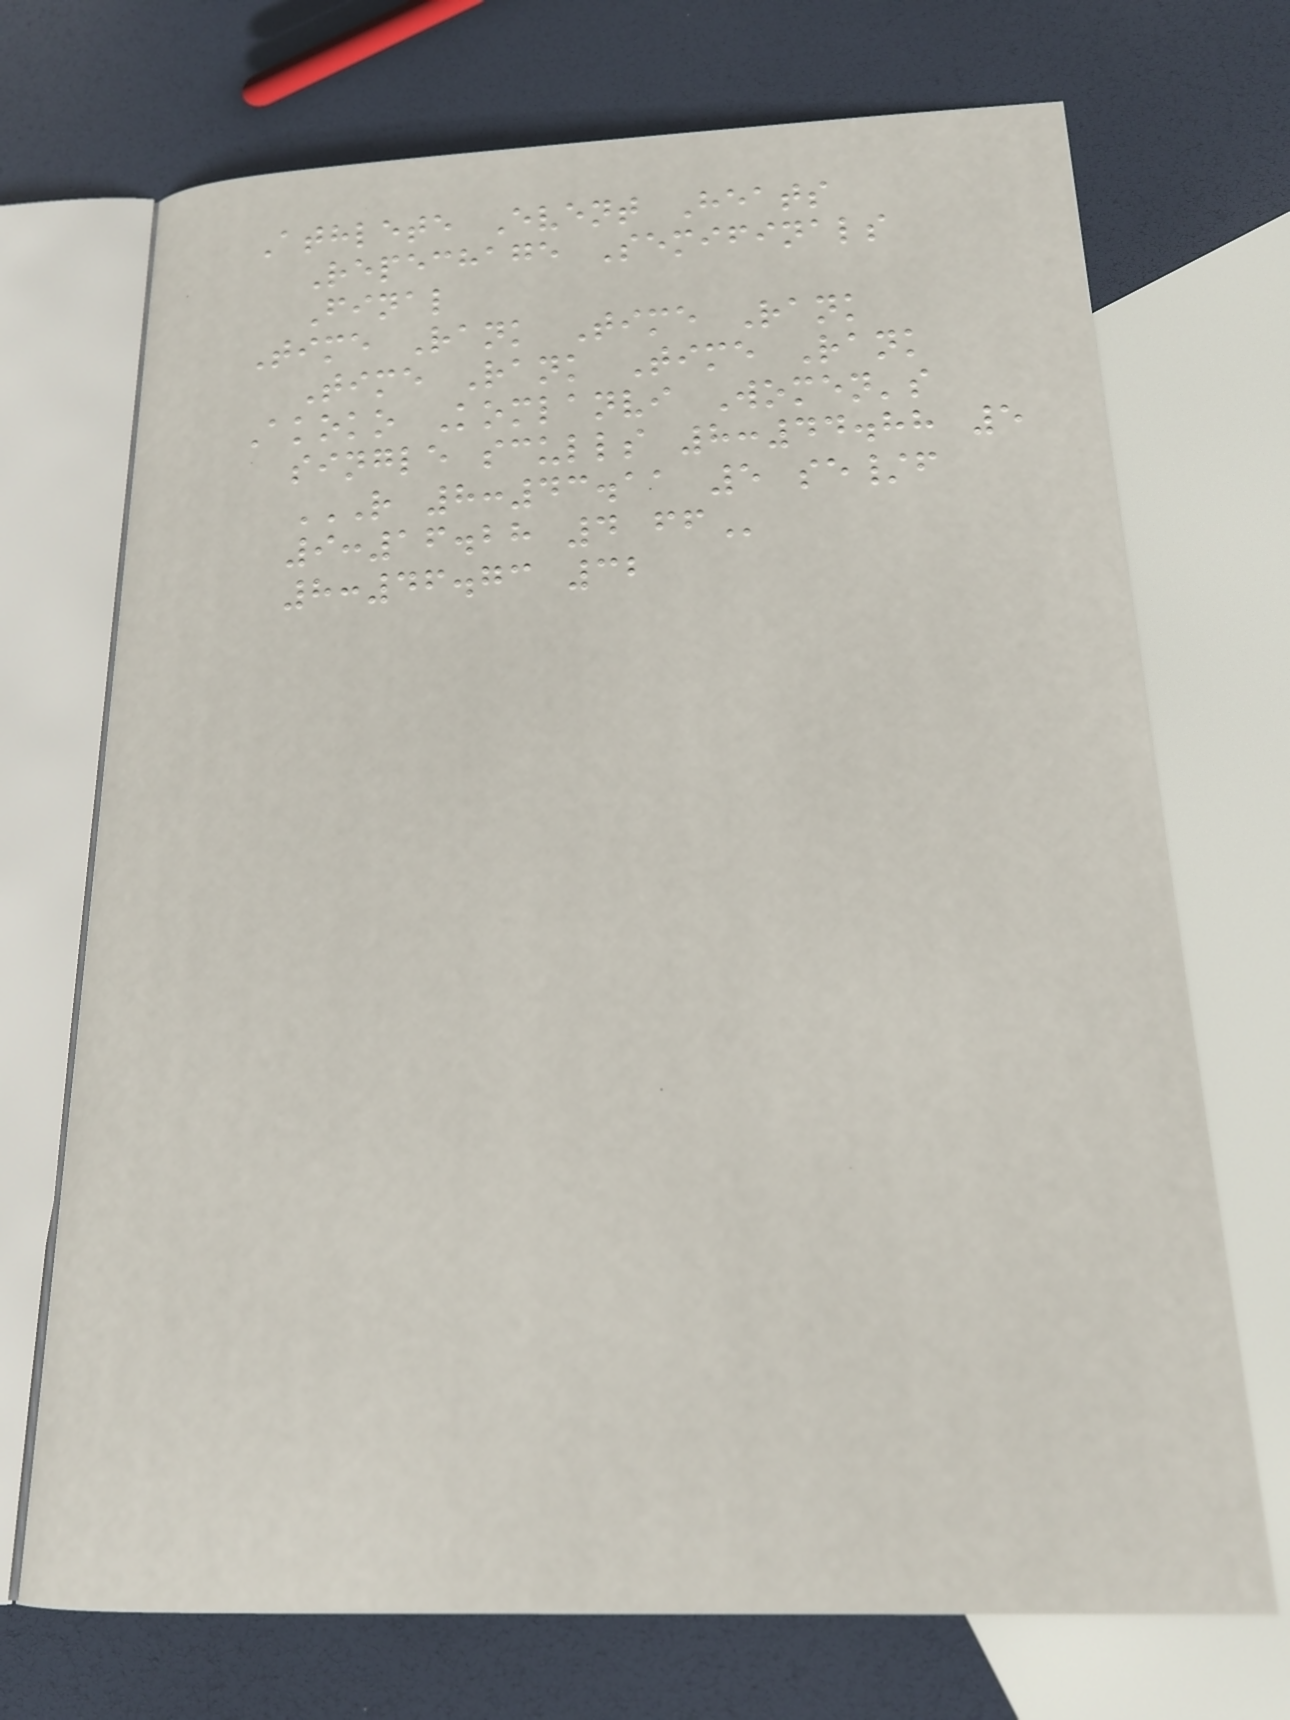Athlete Event Heats
Repechage Semifinals
Final
Time Rank Time Rank
Time Rank Time Rank
Akoko Komlanvi Women's
single sculls 8:44.88 5
R 8:43.11 5 SE/F
9:16.28 4 FF
8:46.73 32
